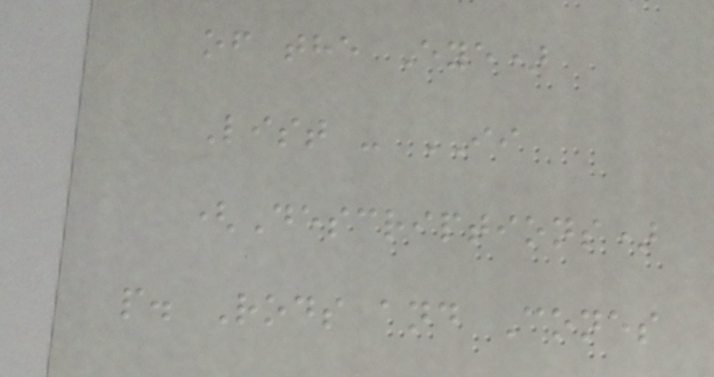of the Eye)
List - II
(Descriptions)
p. Rods and Cones
